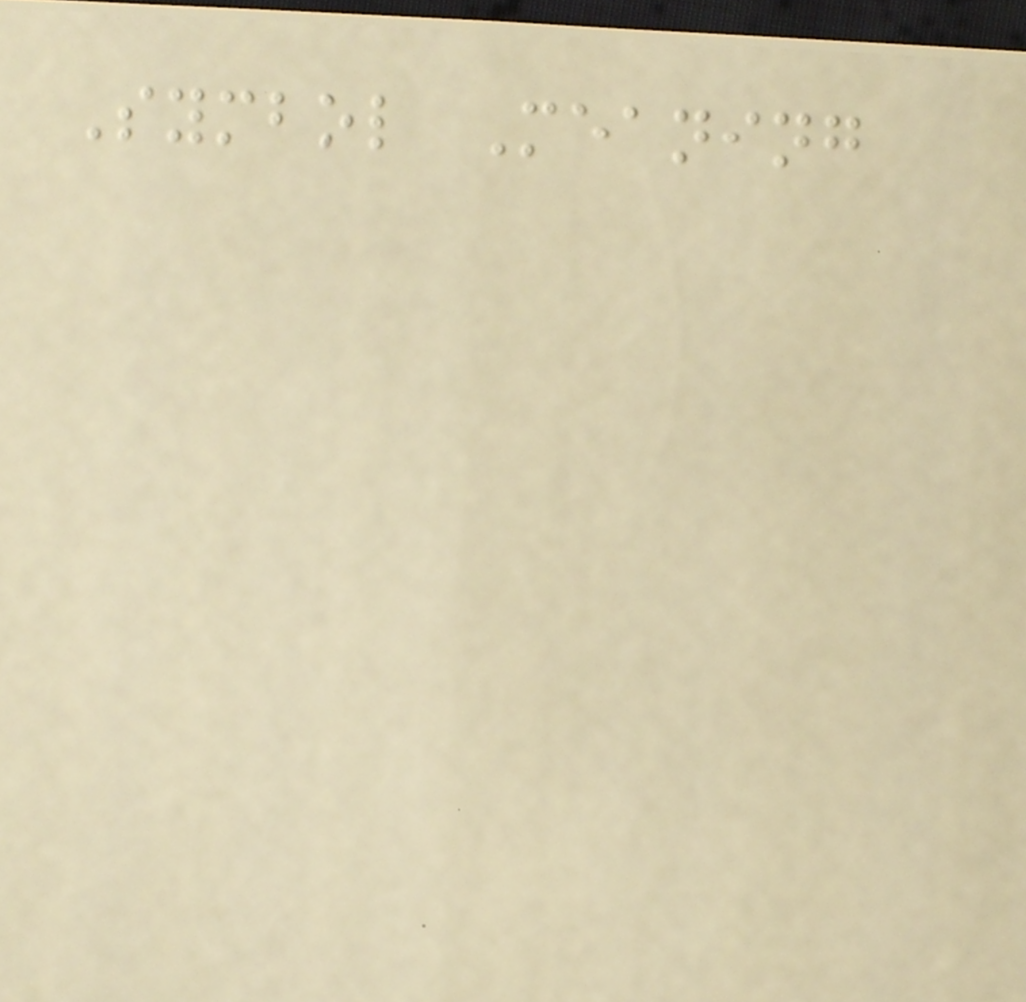Symbol Meaning
